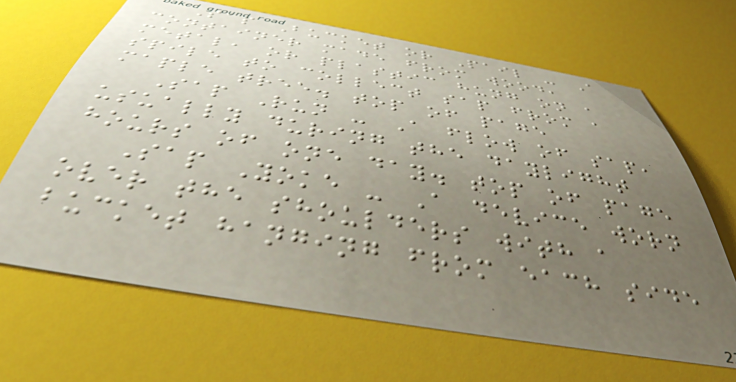Sap Bucket or Pail - A
container made from wood,
metal, or plastic hung on a
spile to collect sap from a
maple tree. top of page
Sap Run - A flow of sap,
usually during the daylight
hours of one day. top of page
Sap Yoke - A device worn
over the shoulders with a
bucket hanging from each side
